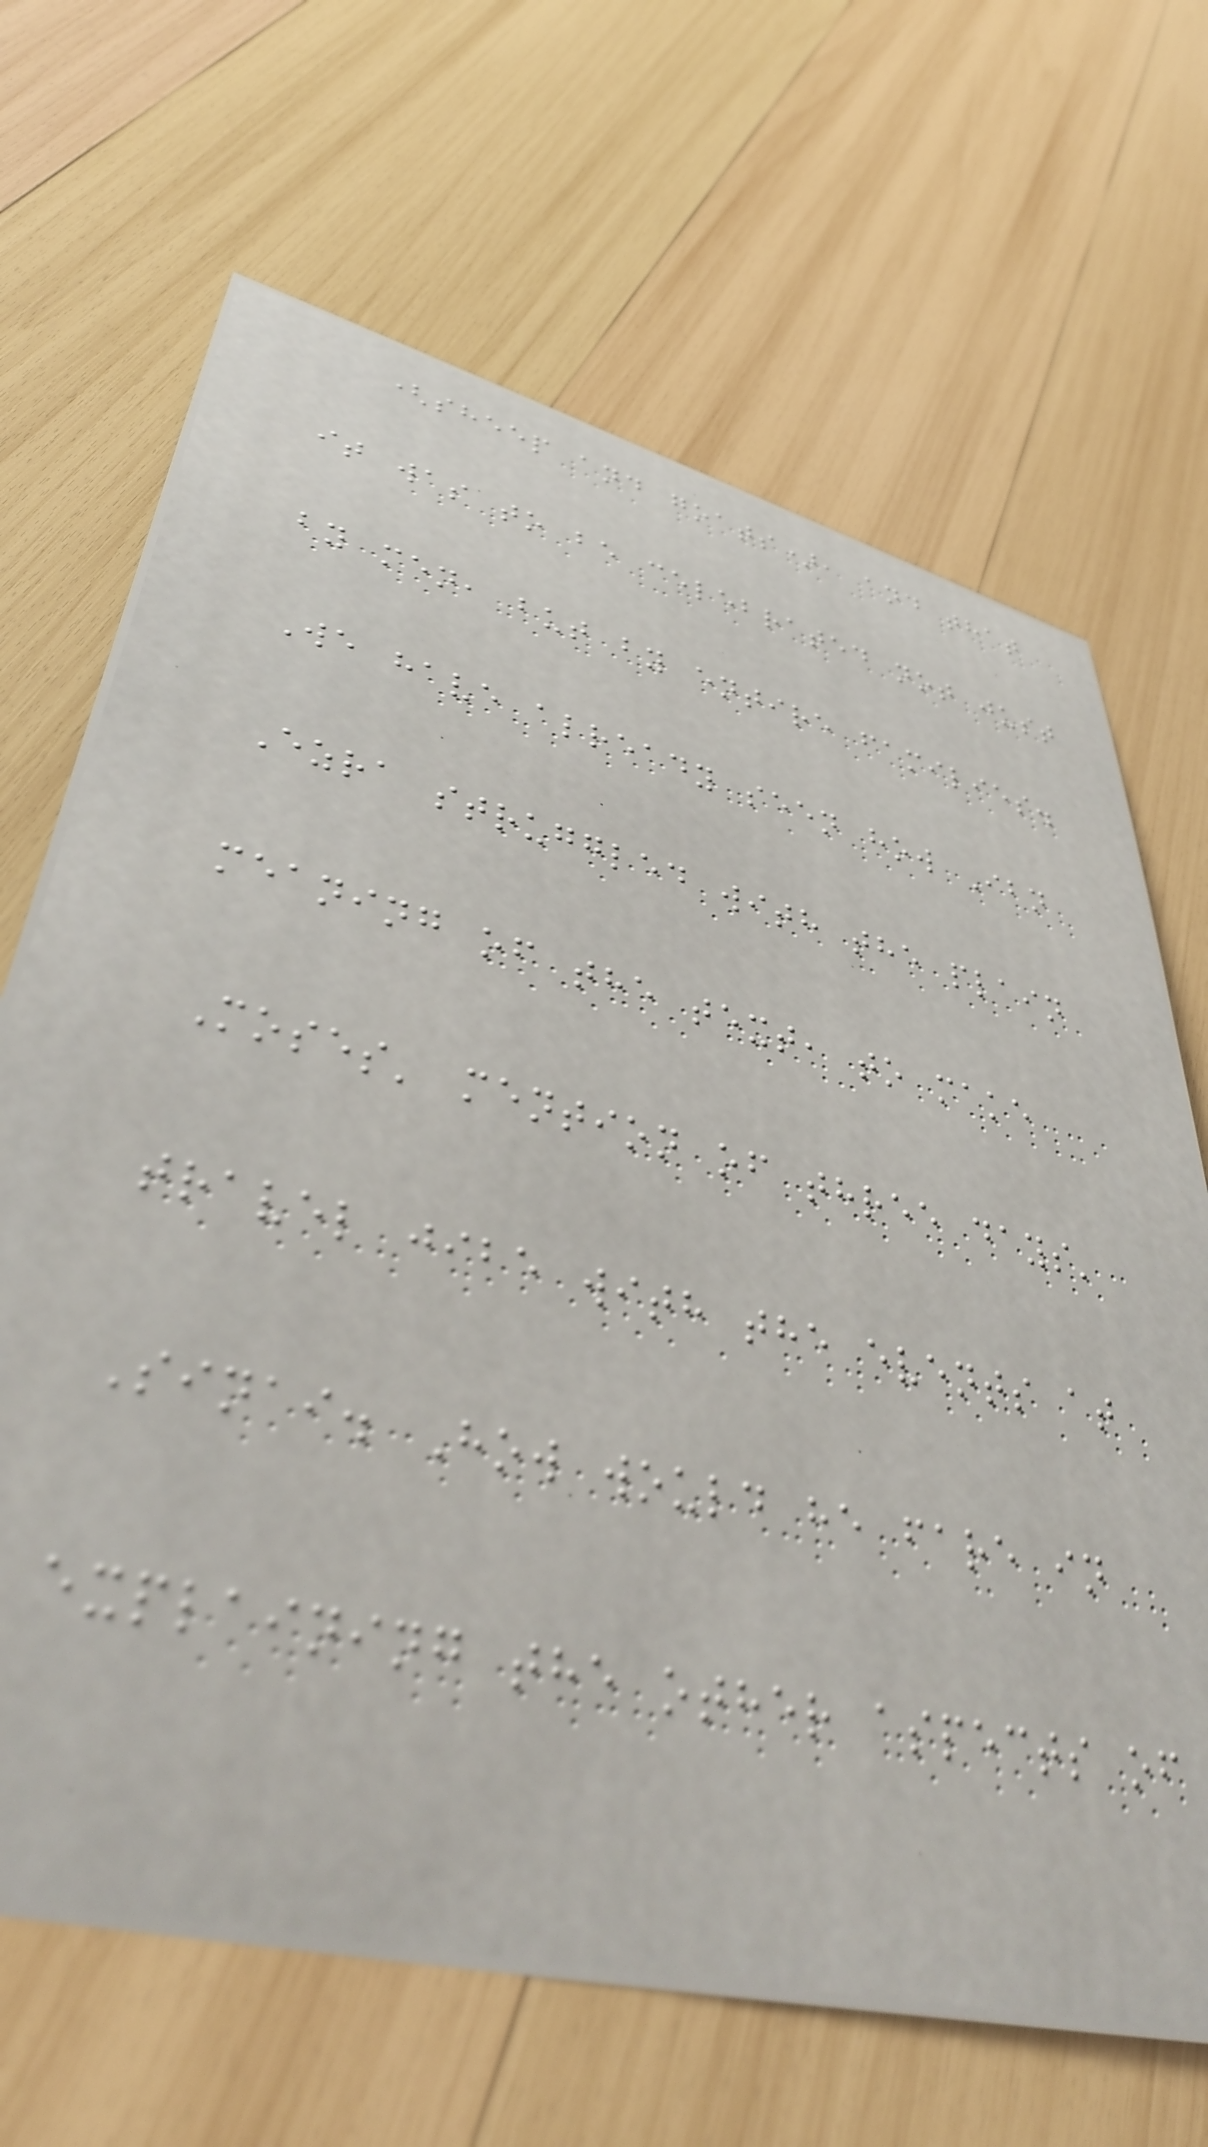(sheep and goats), and that
it was to be celebrated not just
by men, but by entire families.
We have already seen how Ibn
Ezra struggled with the plain
meaning of the text, to make
Moses' mention of three days'
travel jibe with the events at
Sinai. How would he fare in
explaining the other aspects of
